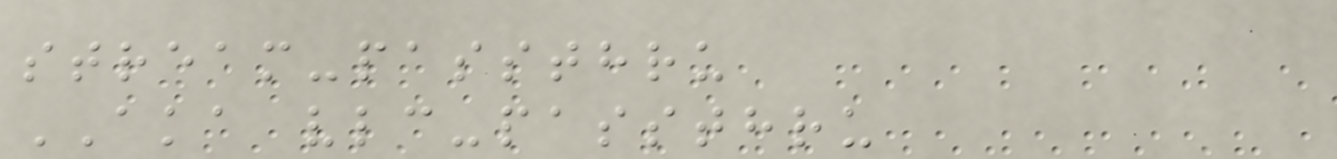stream-passthru
AKA vlc-passthru
